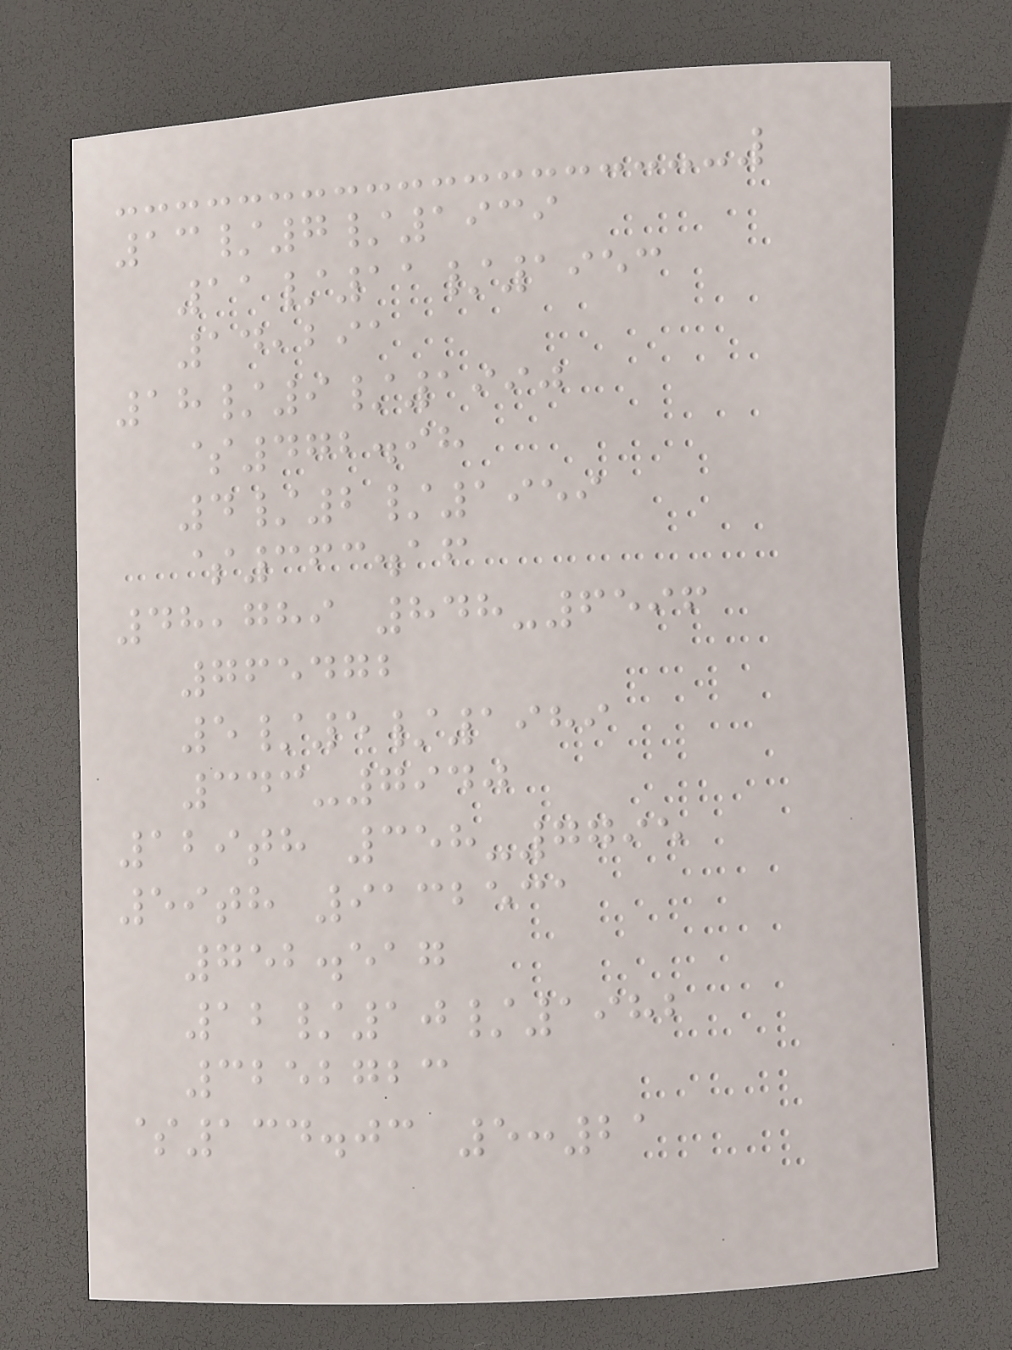13/7/1939
11/11/1953
14,291
18/9/1990
$472.98
4/2/1959
$363.16
48,789 848-6596
765472
5/5/1989
343-7940
129th 358-7795
59th 9132531
752.517
12/10/1982
3252723
$134.03 5:21
